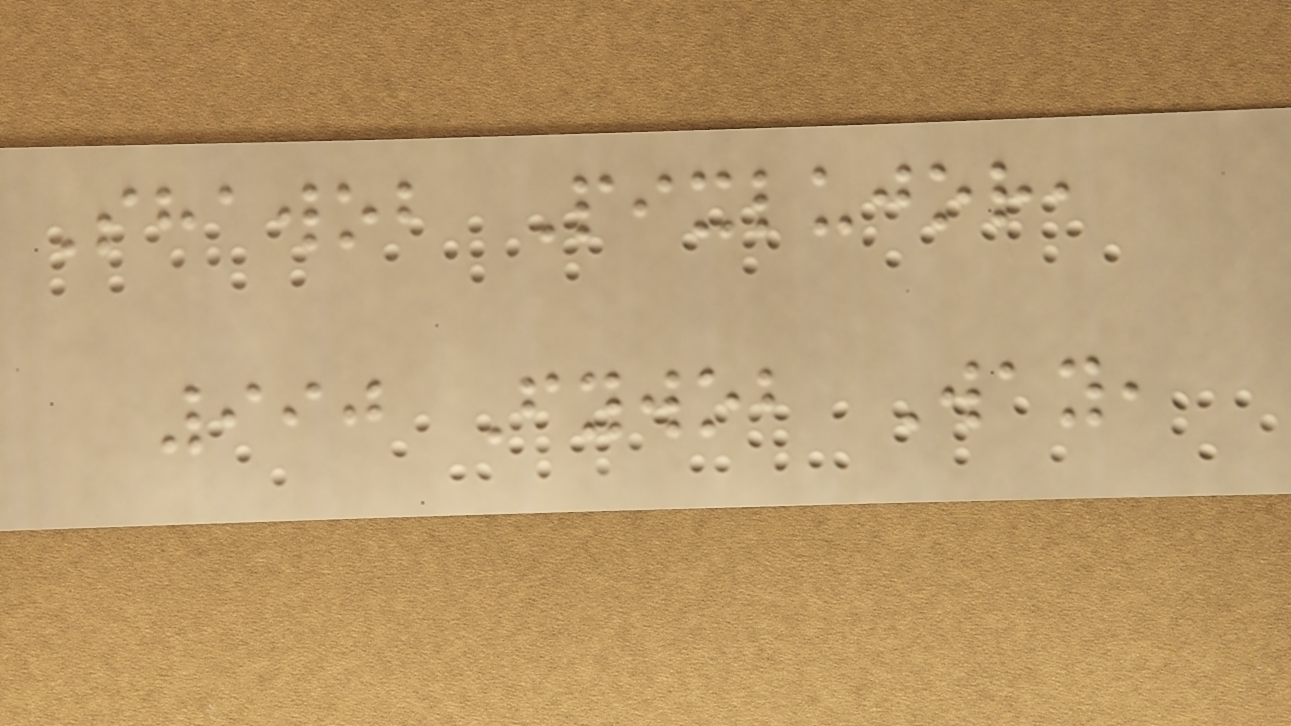Shawob Pixlujor,
990 Fywob Way,
